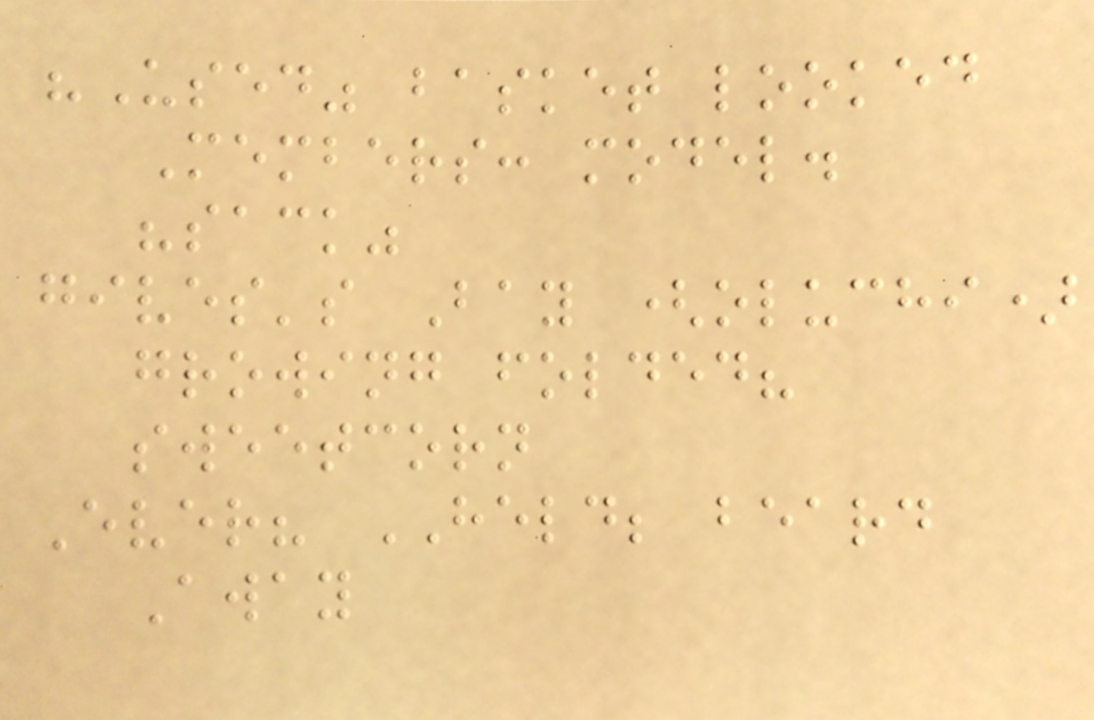"Used" basket looked
Members: model.
"sack"
gives's Bay (oluchi)
growing folded?
sweetcorn
Ever? HELD; beard
Away
